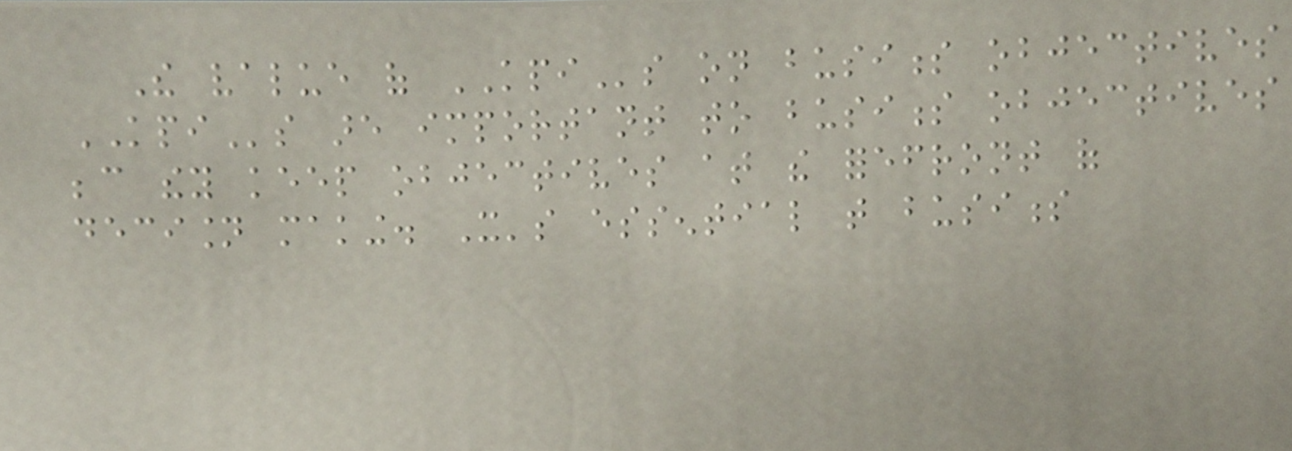The value of KPIs on business objectives
KPIs are important to business objectives
because they keep objectives at the forefront of
decision making. It's essential that business
